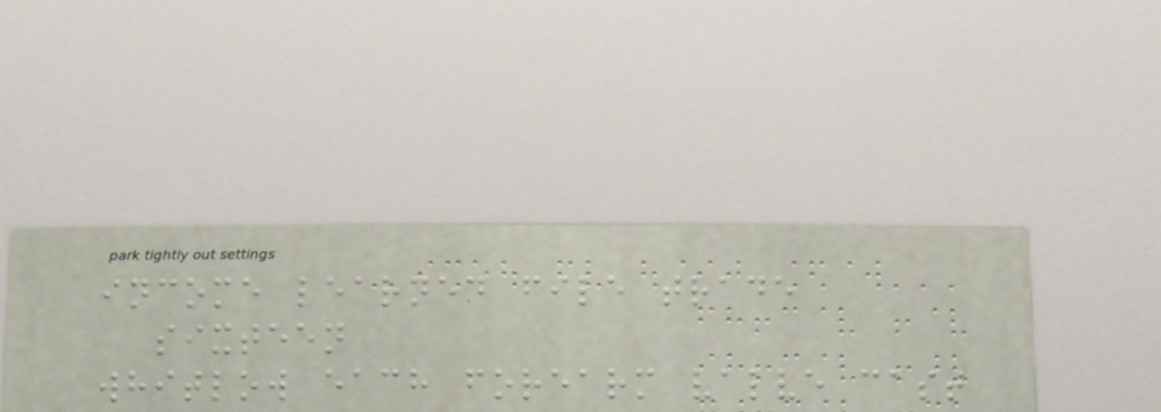income learned file trade
sixteen
whitlow each forearm valve cast
